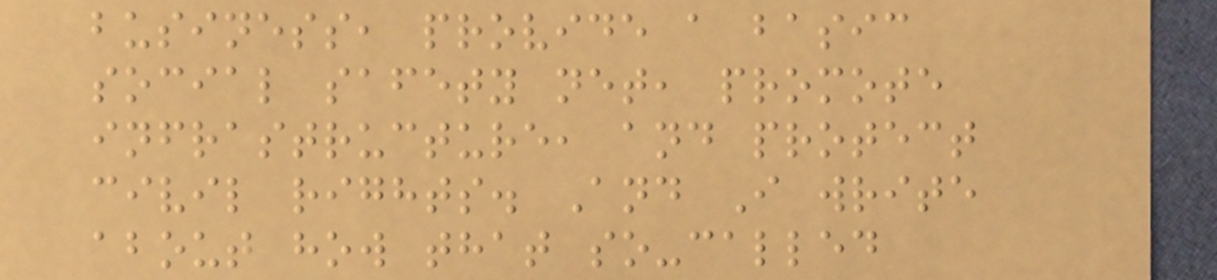business, provide a basic
social safety net, promote
infrastructure, and protect
civil rights. And I write
about how that so-called
